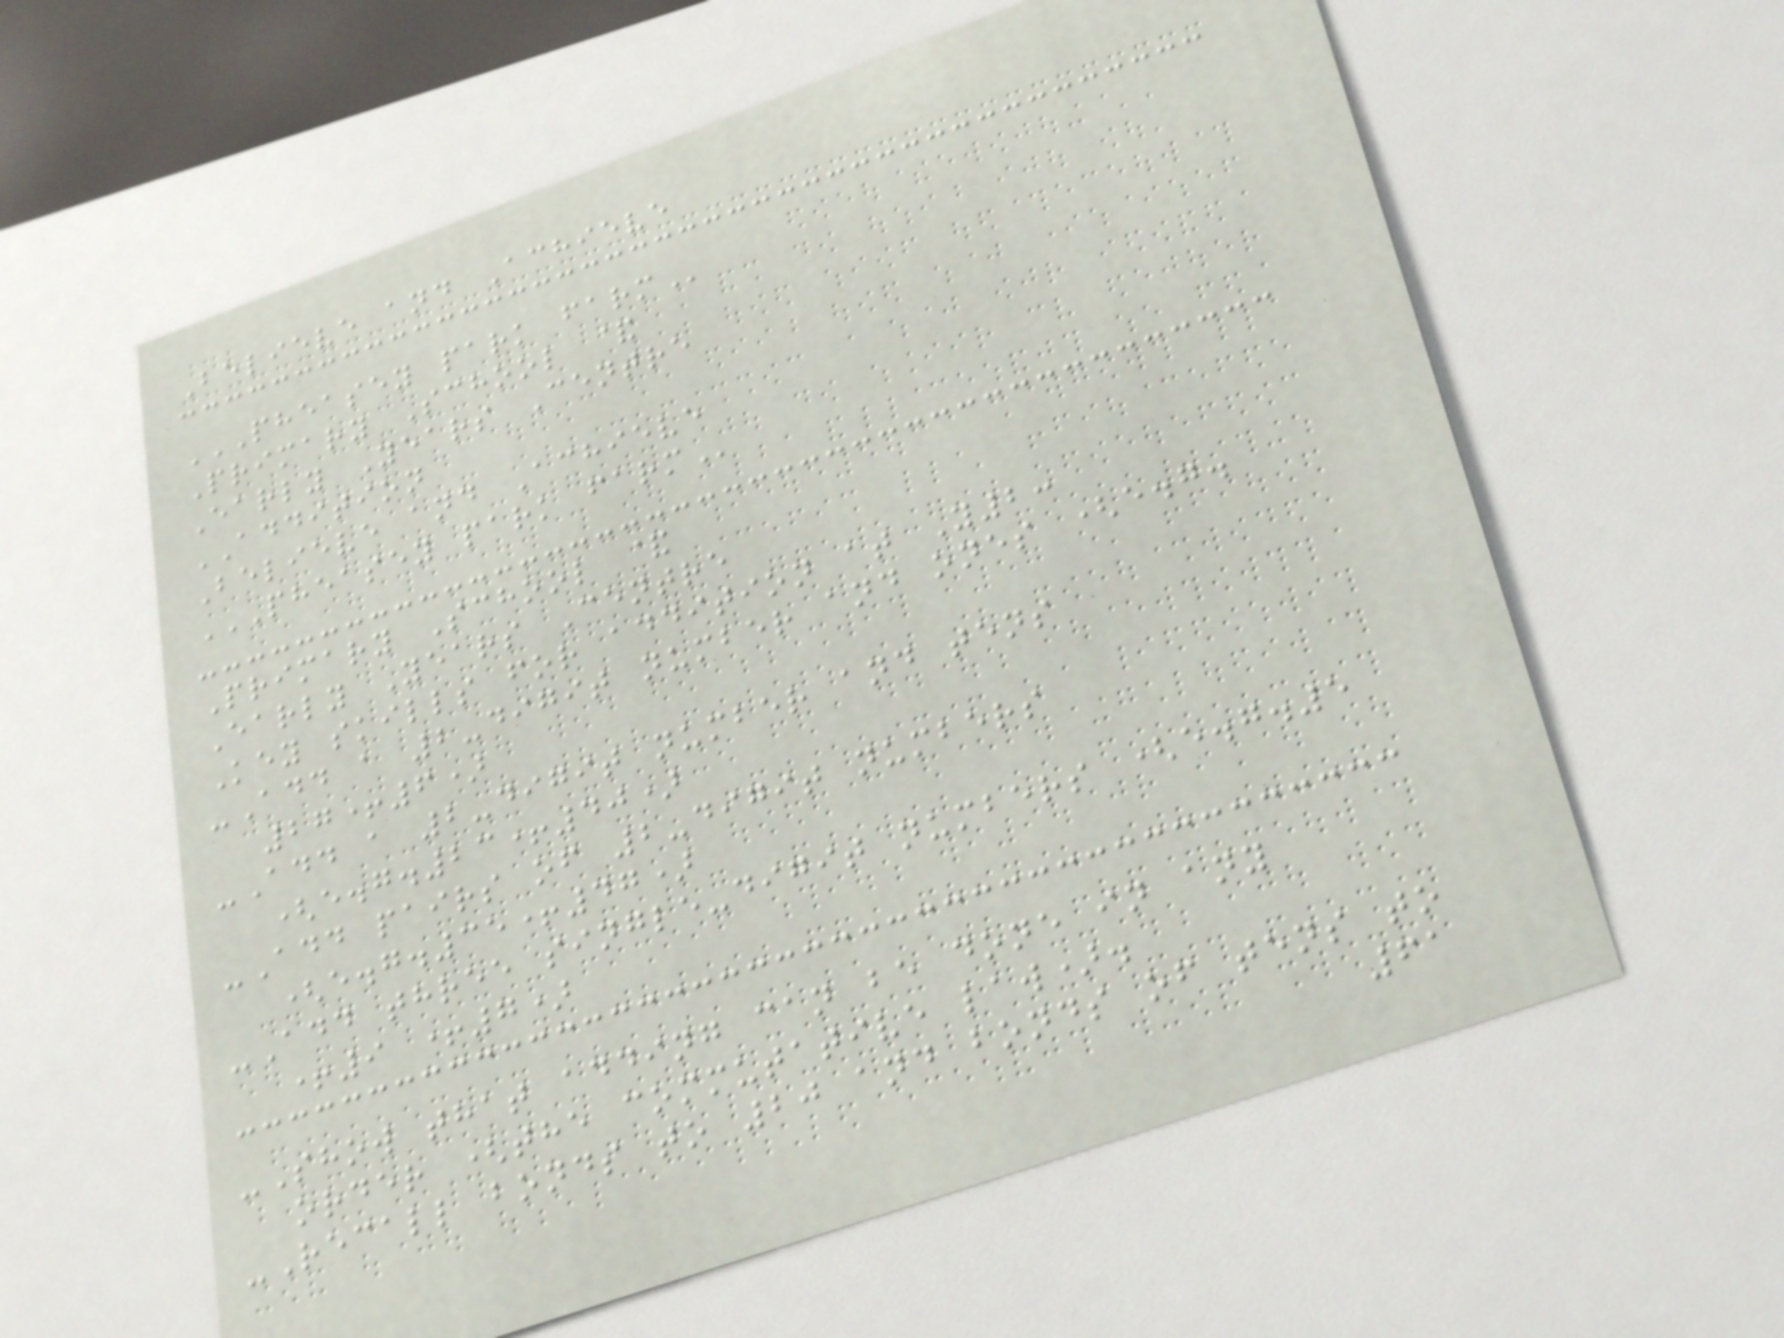Believe and Achieve
PHEASEY PARK FARM
Primary School &
Early Years Centre
ADDITION
Believe and Achieve
PHEASEY PARK FARM
Primary School &
Early Years Centre
Key skills for addition at Y2:
-Add a 2-digit number and ones (e.g.
27+6)
-Add a 2-digit number and tens
(e.g.23+40)
-Add pairs of 2-digit numbers
(e.g.35+47)
-Add three single-digit numbers (e.g.5
+9 +7)
-Show that adding can be done in any
order (the commutative law).
-Recall bonds to 20 and bonds of tens to
61
